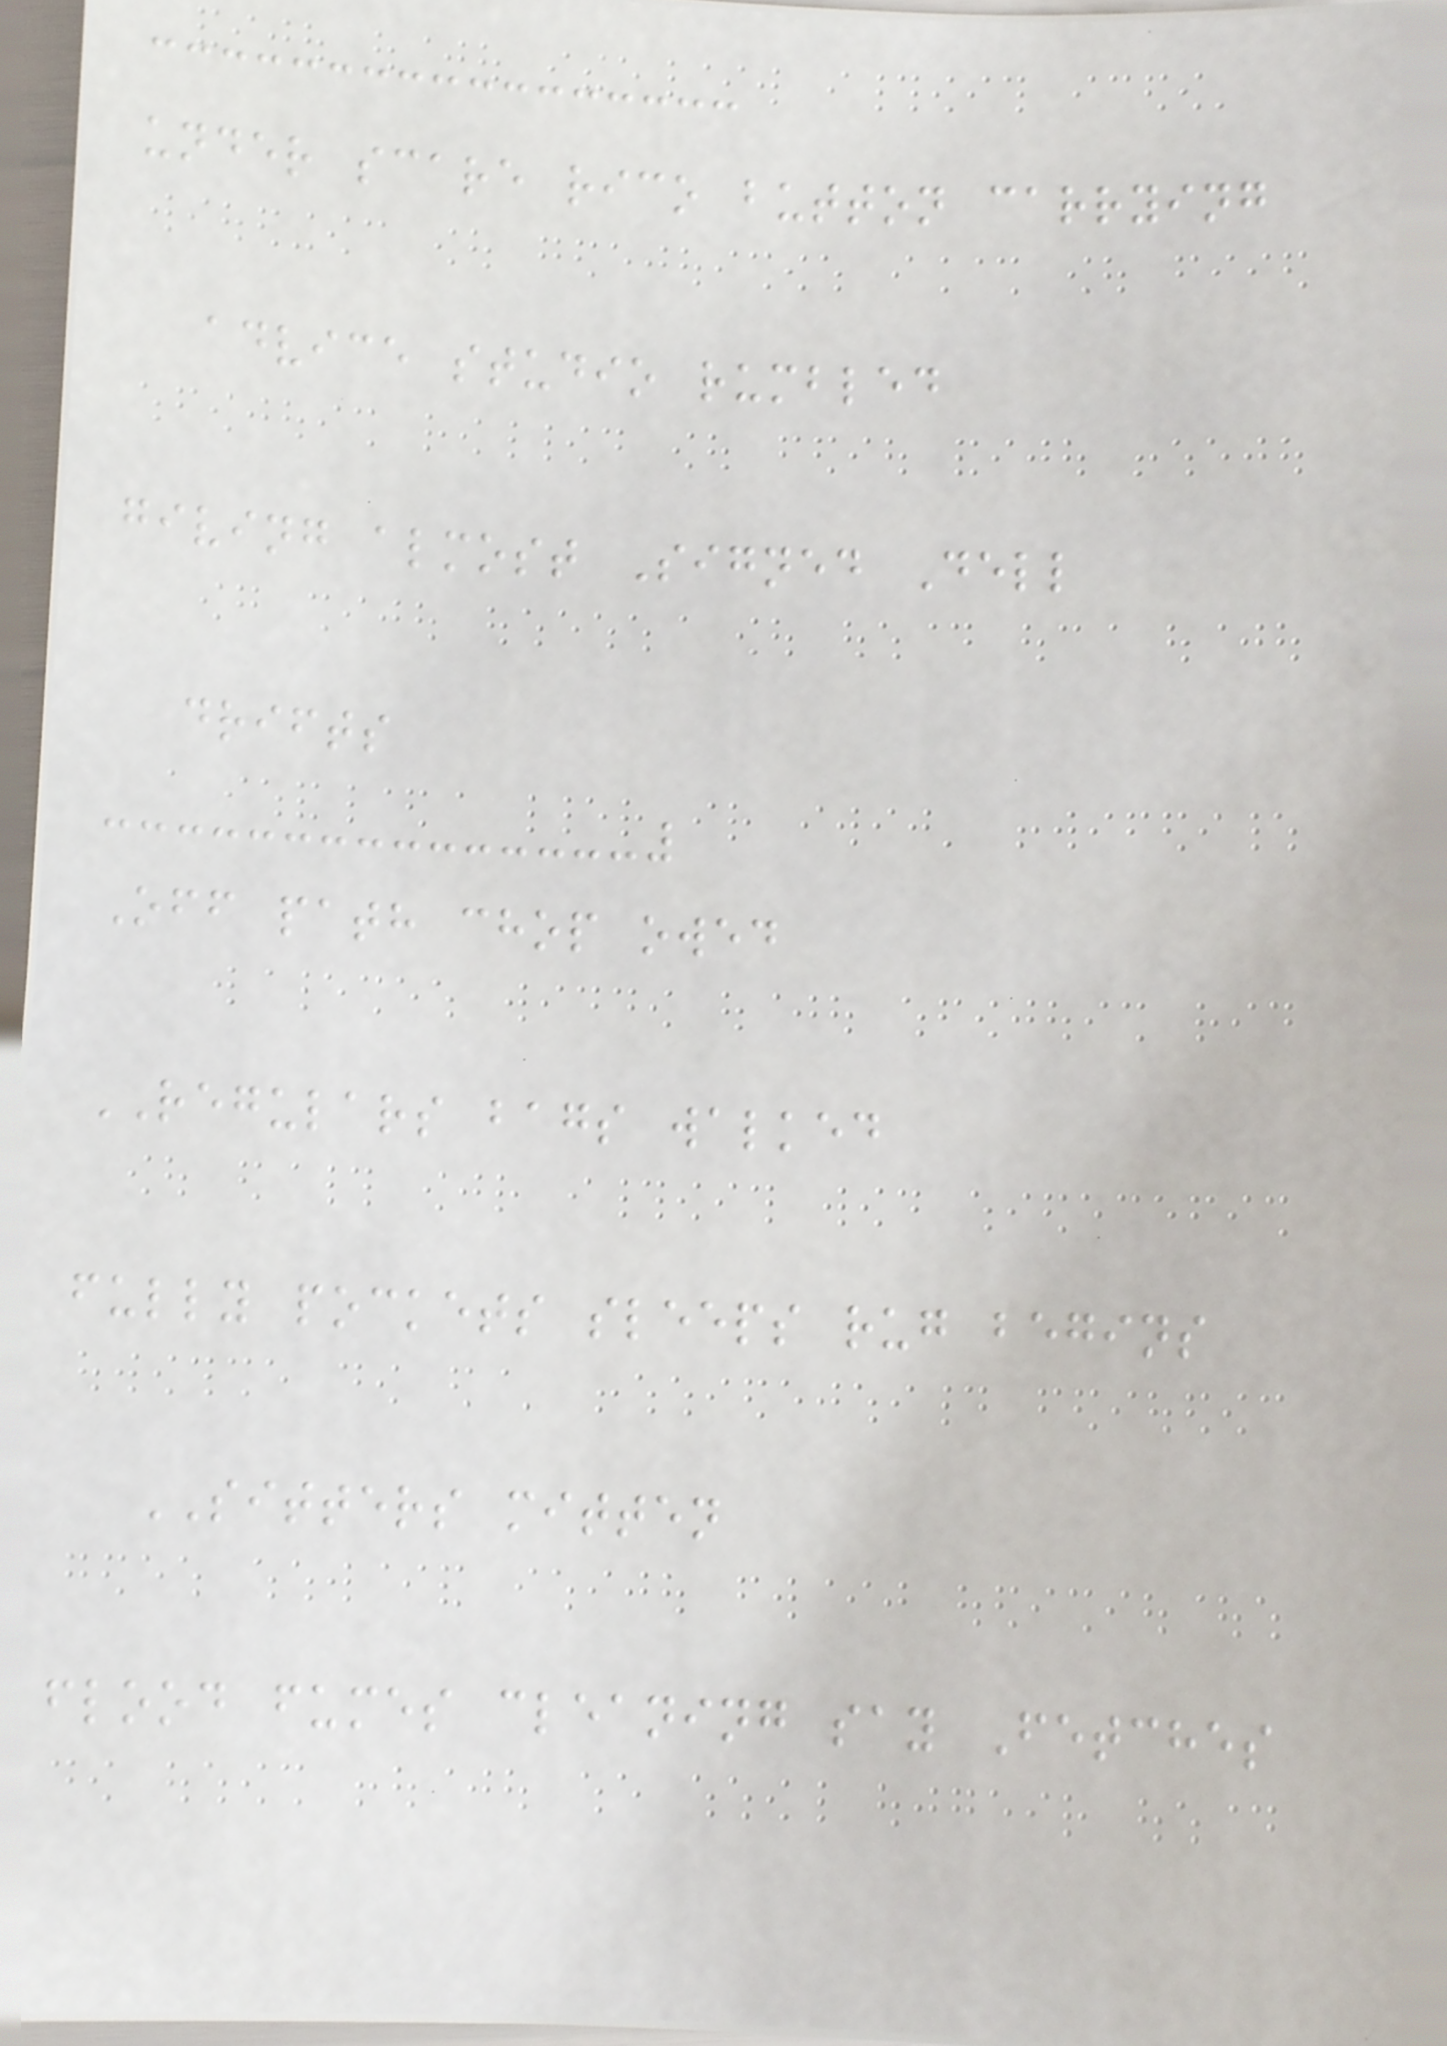under scare rico button carrying
advice studio rumbled
giving almost Signed Dell
drifts
Off path chop owed
REGULARS bags walked
fully pockets sleeps rug begins
SITTERS mitten
flood fumes cleaning say Fetches
